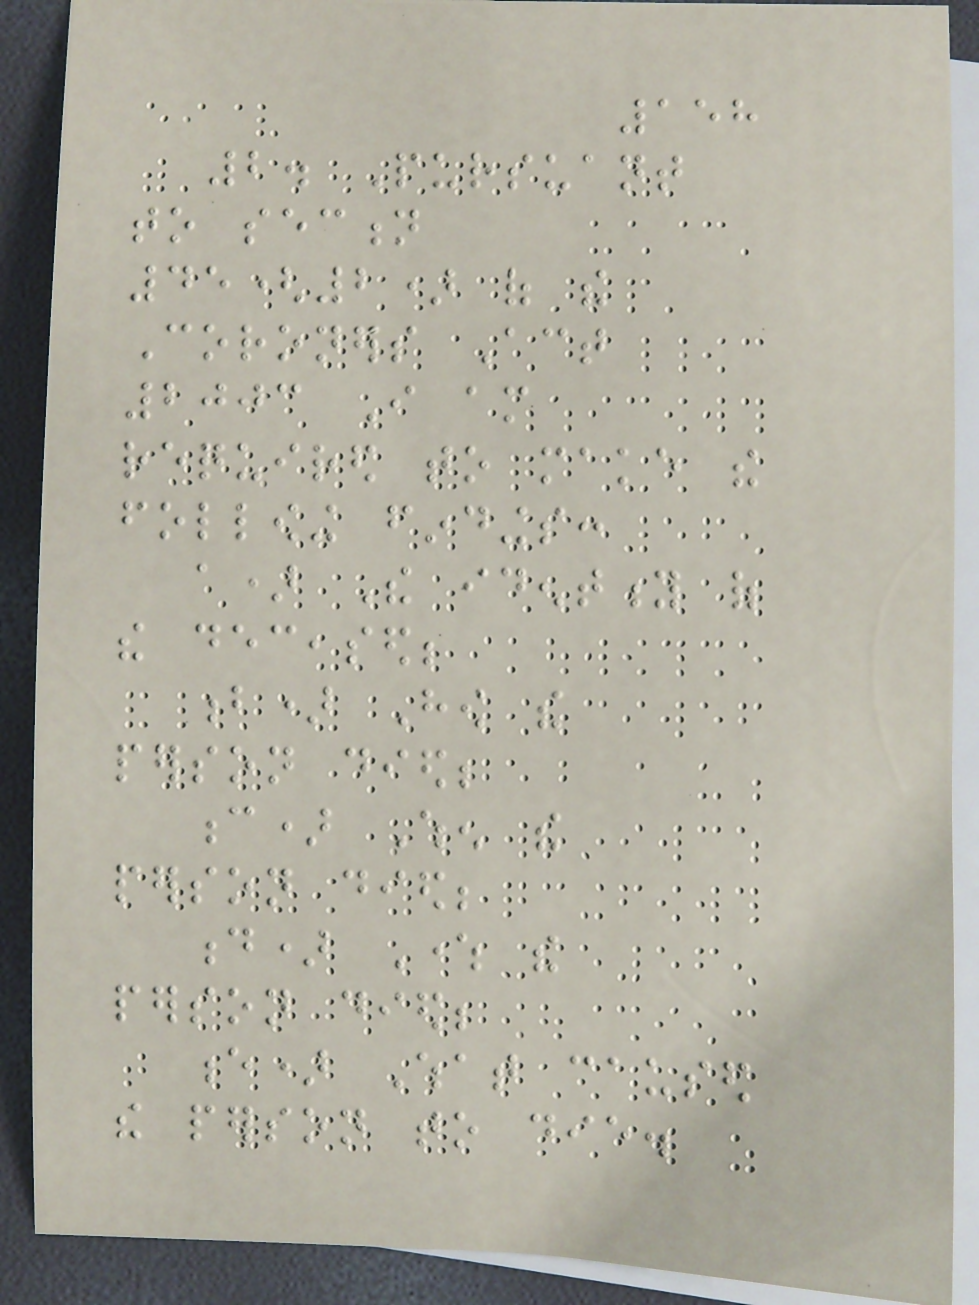158
2. Pursuant
to section
45(2) of the
Coroners Act
2003 I am
required to make the
following findings:
a) The identity of
the deceased;
b) How the
person died;
c) When the
person died;
d) Where the
person died;
e) What caused
the person to die.
